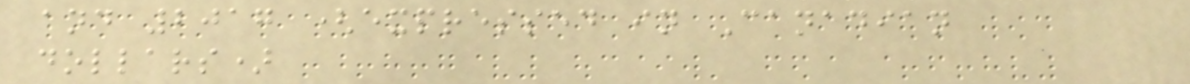and 2017 (expressed in Canadian
dollars)
